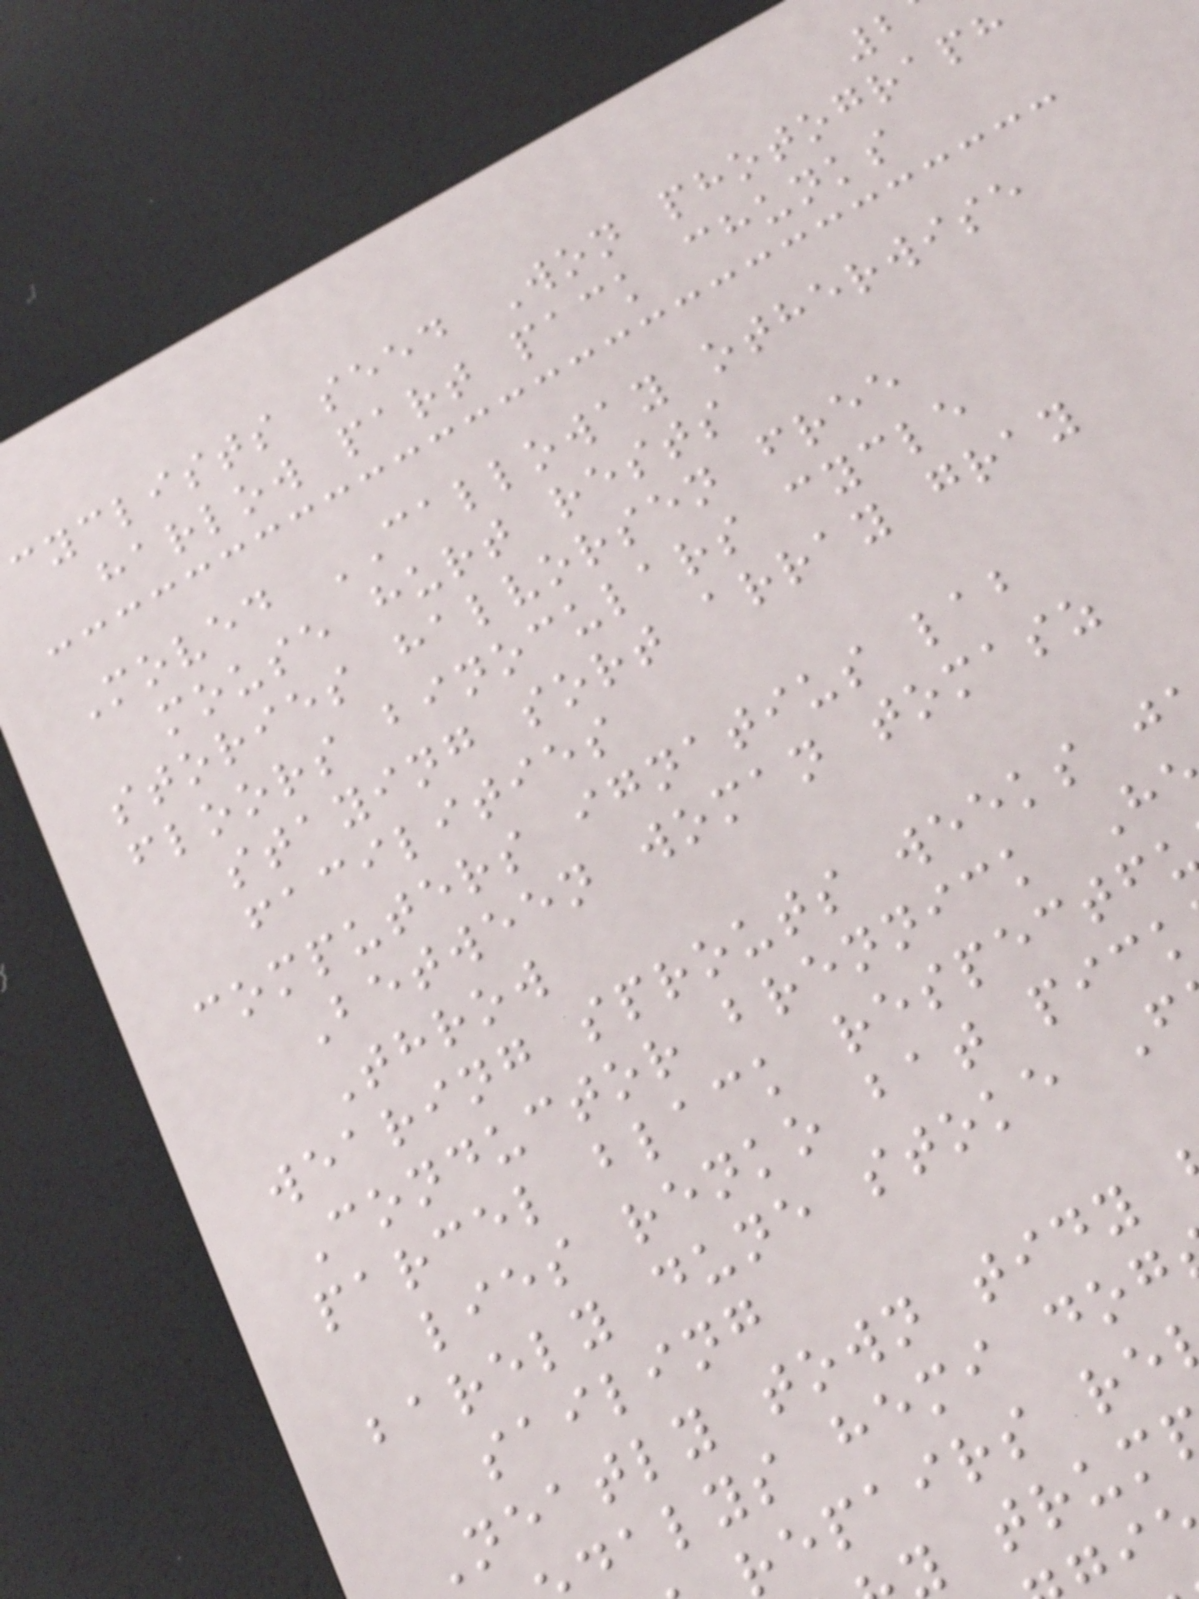cyclists seed Won photograph
harlow part pack chunks
Moved CALLOWAY otherwise
mouse hurt rests
stories halvorsen free
floors binoculars cycle
staying sort array gray
facilities
computers ignatius lab
Between woman tomasz
Throw
wearing sprouts weeks j
Conductor brennick H
parcel black respectf
lies renko bat pick
barely dune stoke F
sailing
Neatly town tidy
dalys hemi dog
repairs re
trum
